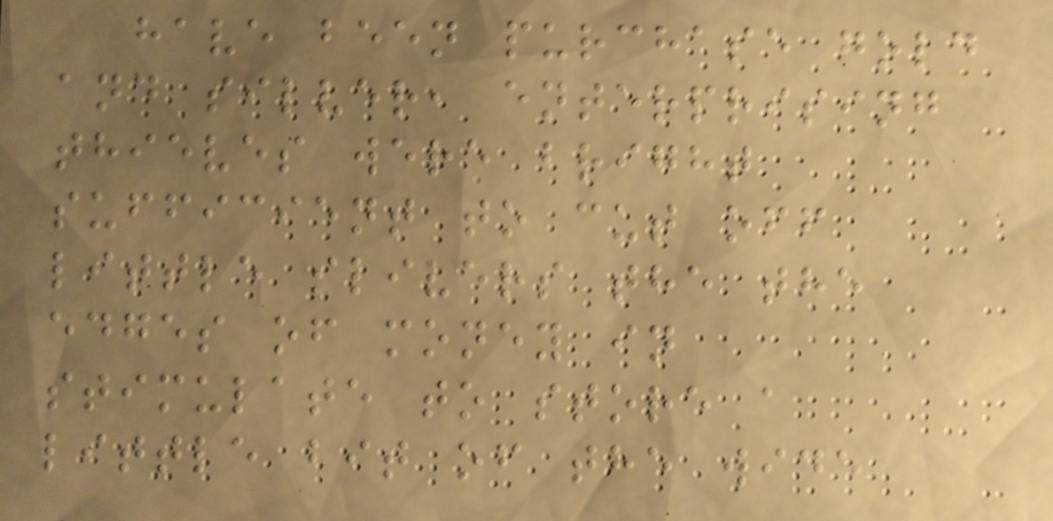have been purchase gold
and silver, enterprising
thieves were bright
sufficient to cut off
little slivers the the
edges of money in
stimulate to store a
little bit of the wide
